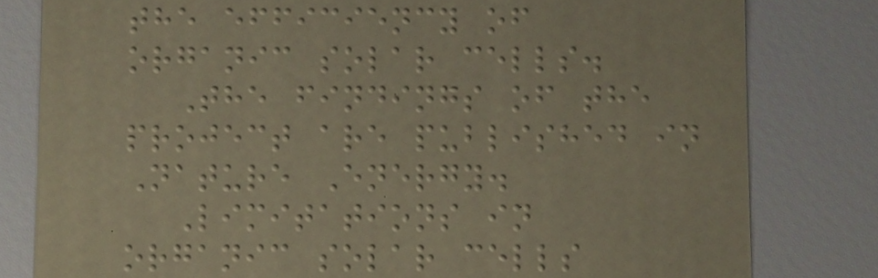the efficiency of
organic solar cells.
The findings of the
project are published in
Nature Energy.
Limitations in
organic solar cells
